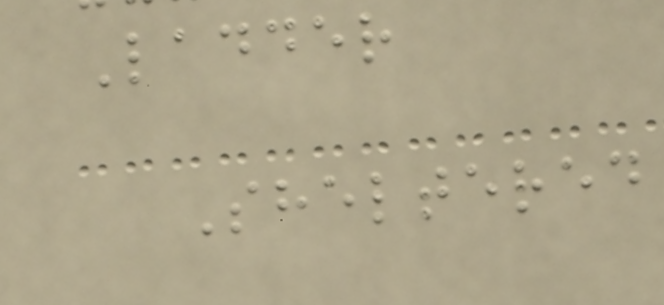Ladder
Sheltered
